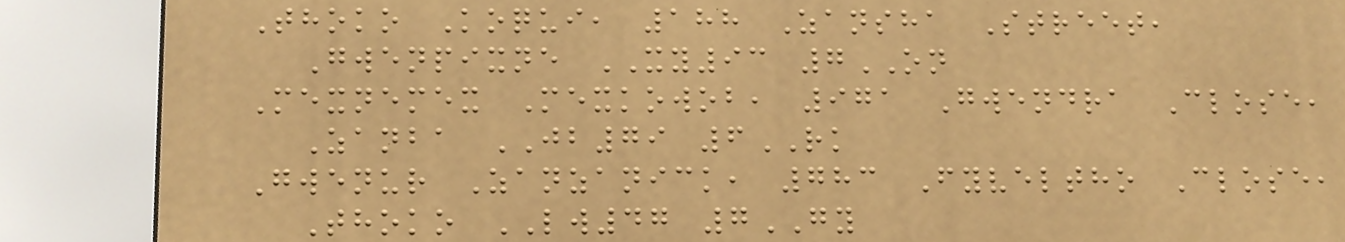Thoko Koqui, 188 Zansha Street,
Gwenpixne XY93 7ON
Mexnemex Mexkowob, 971 Gwendra Close,
Zanba JB79 6RK
Gwenur Zanzanick, 783 Fyveltho Close,
Thoko LW47 7GY
